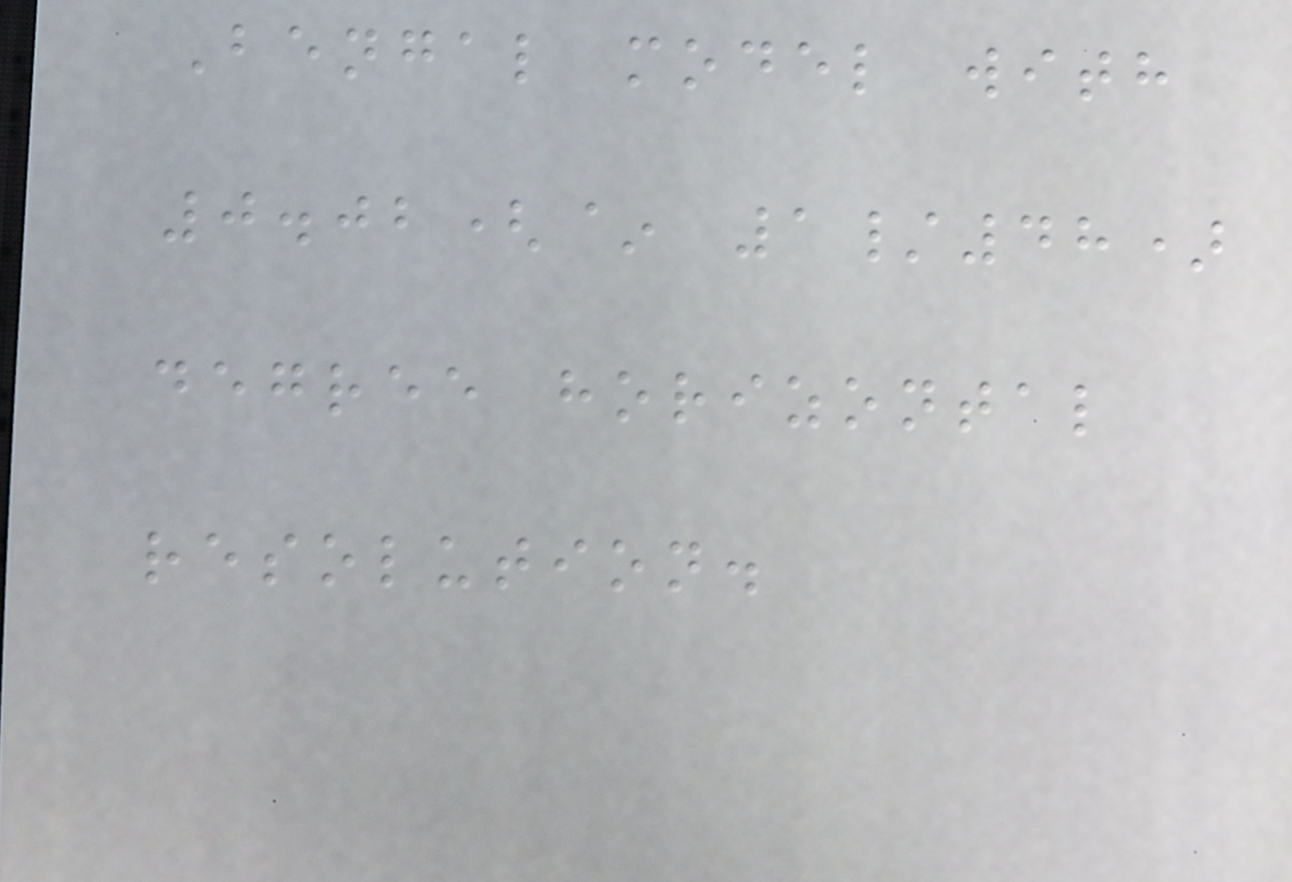Bengal model with
0.02(~ 1/48)
degree horizontal
resolution.
